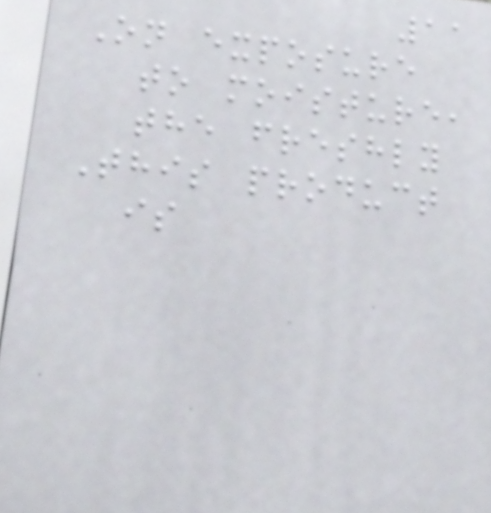11
On exposure
to moisture,
the freshly
This product
is
